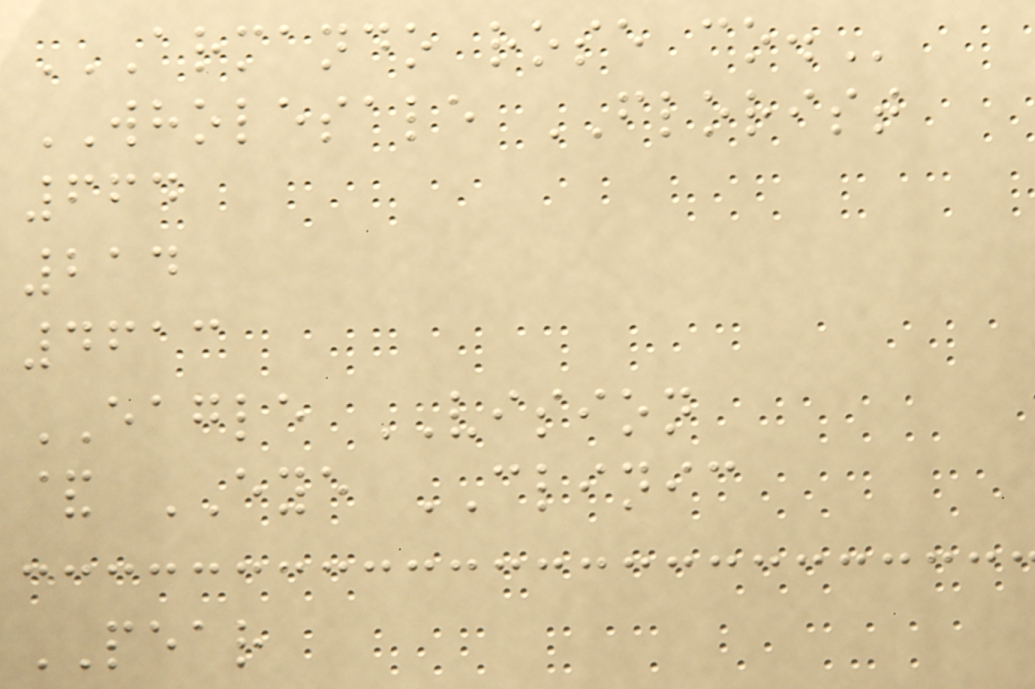ARMANDO ROSE CO.
WHOLESALE FLORIST
664
214
4613
EAGLE VISION
& EYE CLINIC
PEAR
